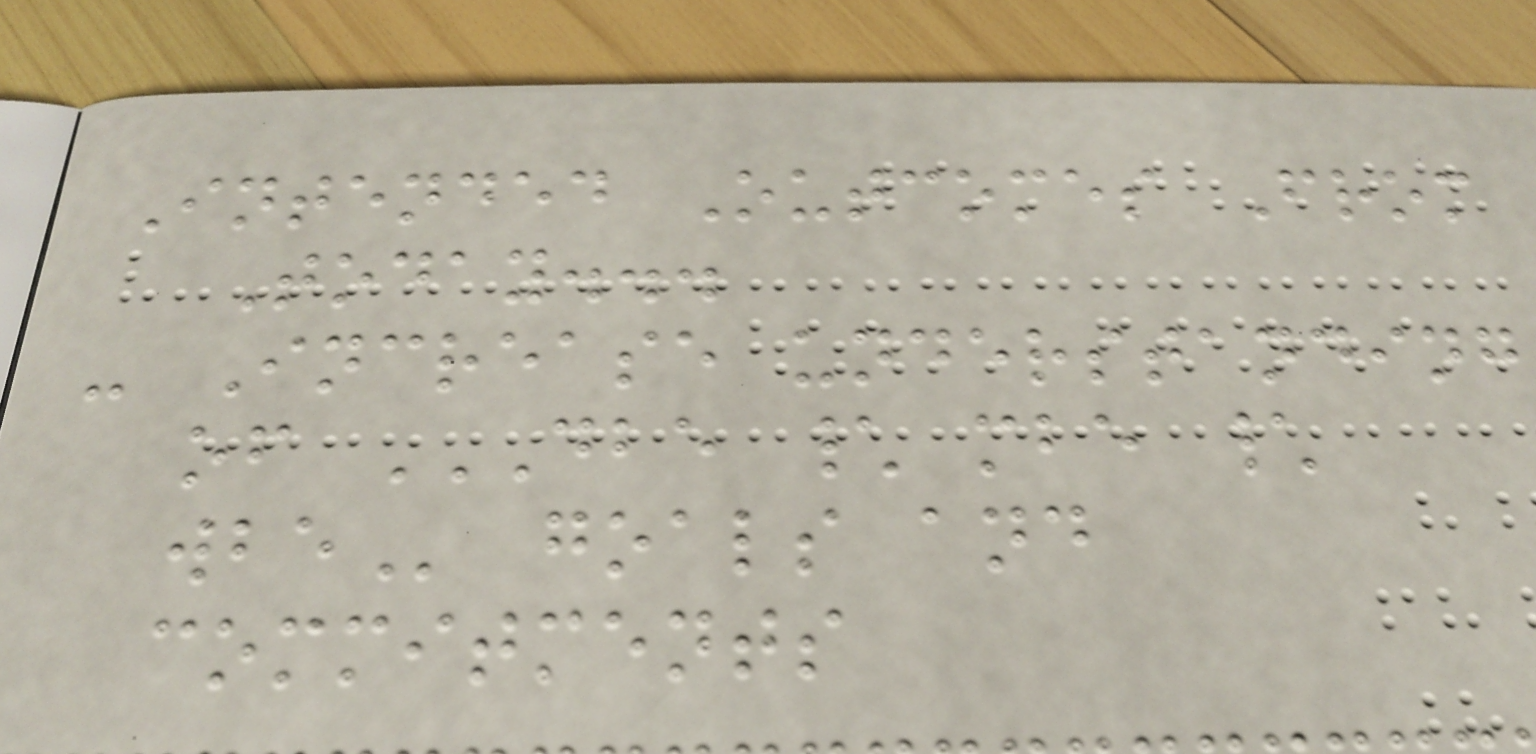Intended Outcomes From
Today...
- Increase understanding
of DBE \ MBE \
WBE goals and
commitments
